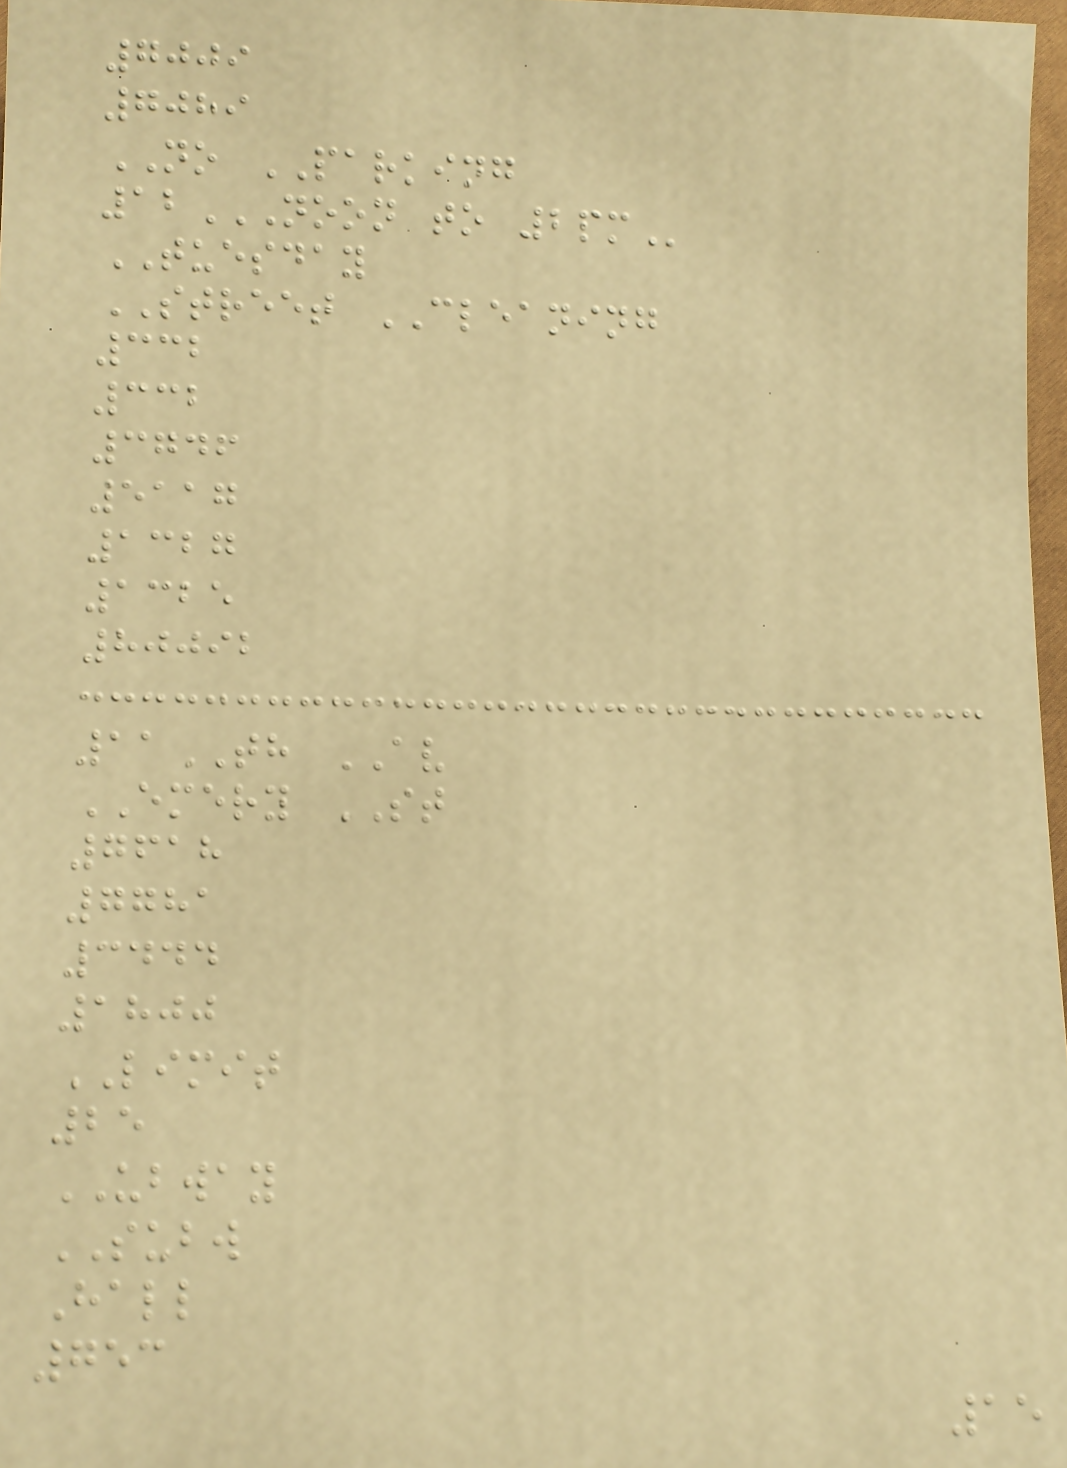7009
7089
NO PARKING
12NOON TO 2PM
TUESDAY
STREET CLEANING
332
332
3746
5117
1327
1325
80092
11TH AV
EMERY ST
7618
7781
3444
1800
LIMIT
25
UBWAY
SUBW
Hall
753
15
